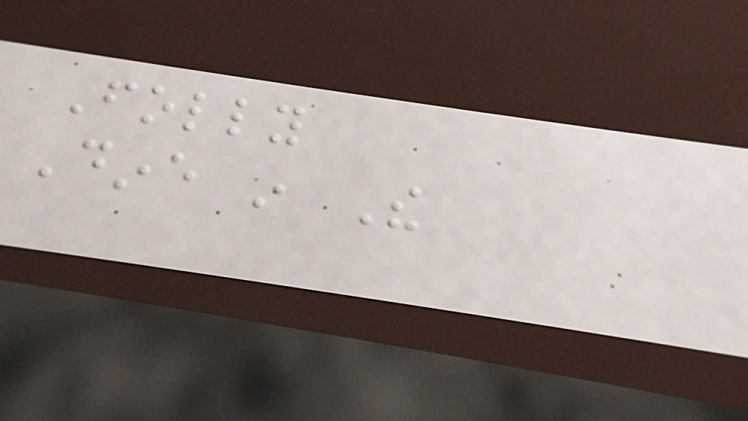Folly
Dine in The
